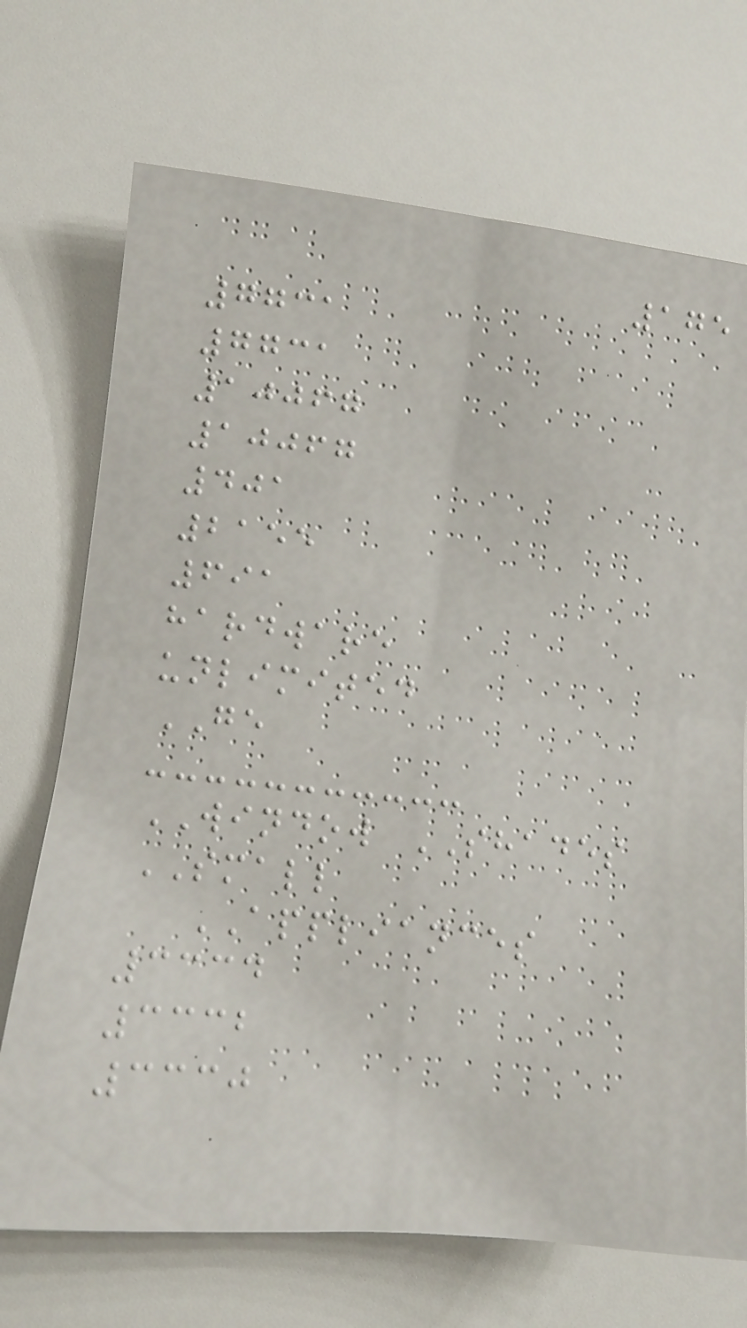175
7731
7731
10067
10067
401
2155
691
hardware
unlimited
GE
WINDOW SHADES
SMALL
APPLIANCES
3334
3332
3330
